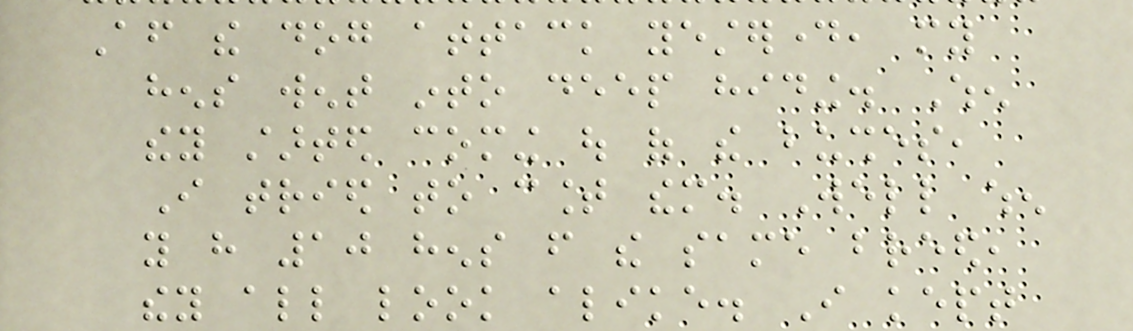After the dog attack yesterday, my
hens went into deep hiding. When
they started coming out of the bushes,
I tried to count them. Well when
you have 10 hens from the same breed,
they all look alike. I kept
